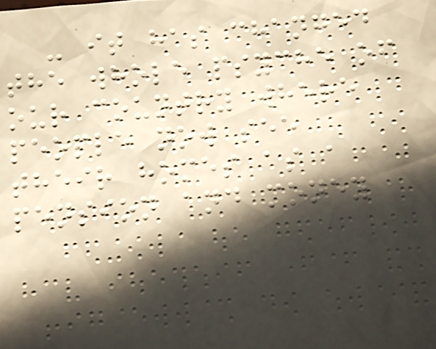- it has changed
the whole psyche of
our country where
people now see
their homes as a
pension and money
